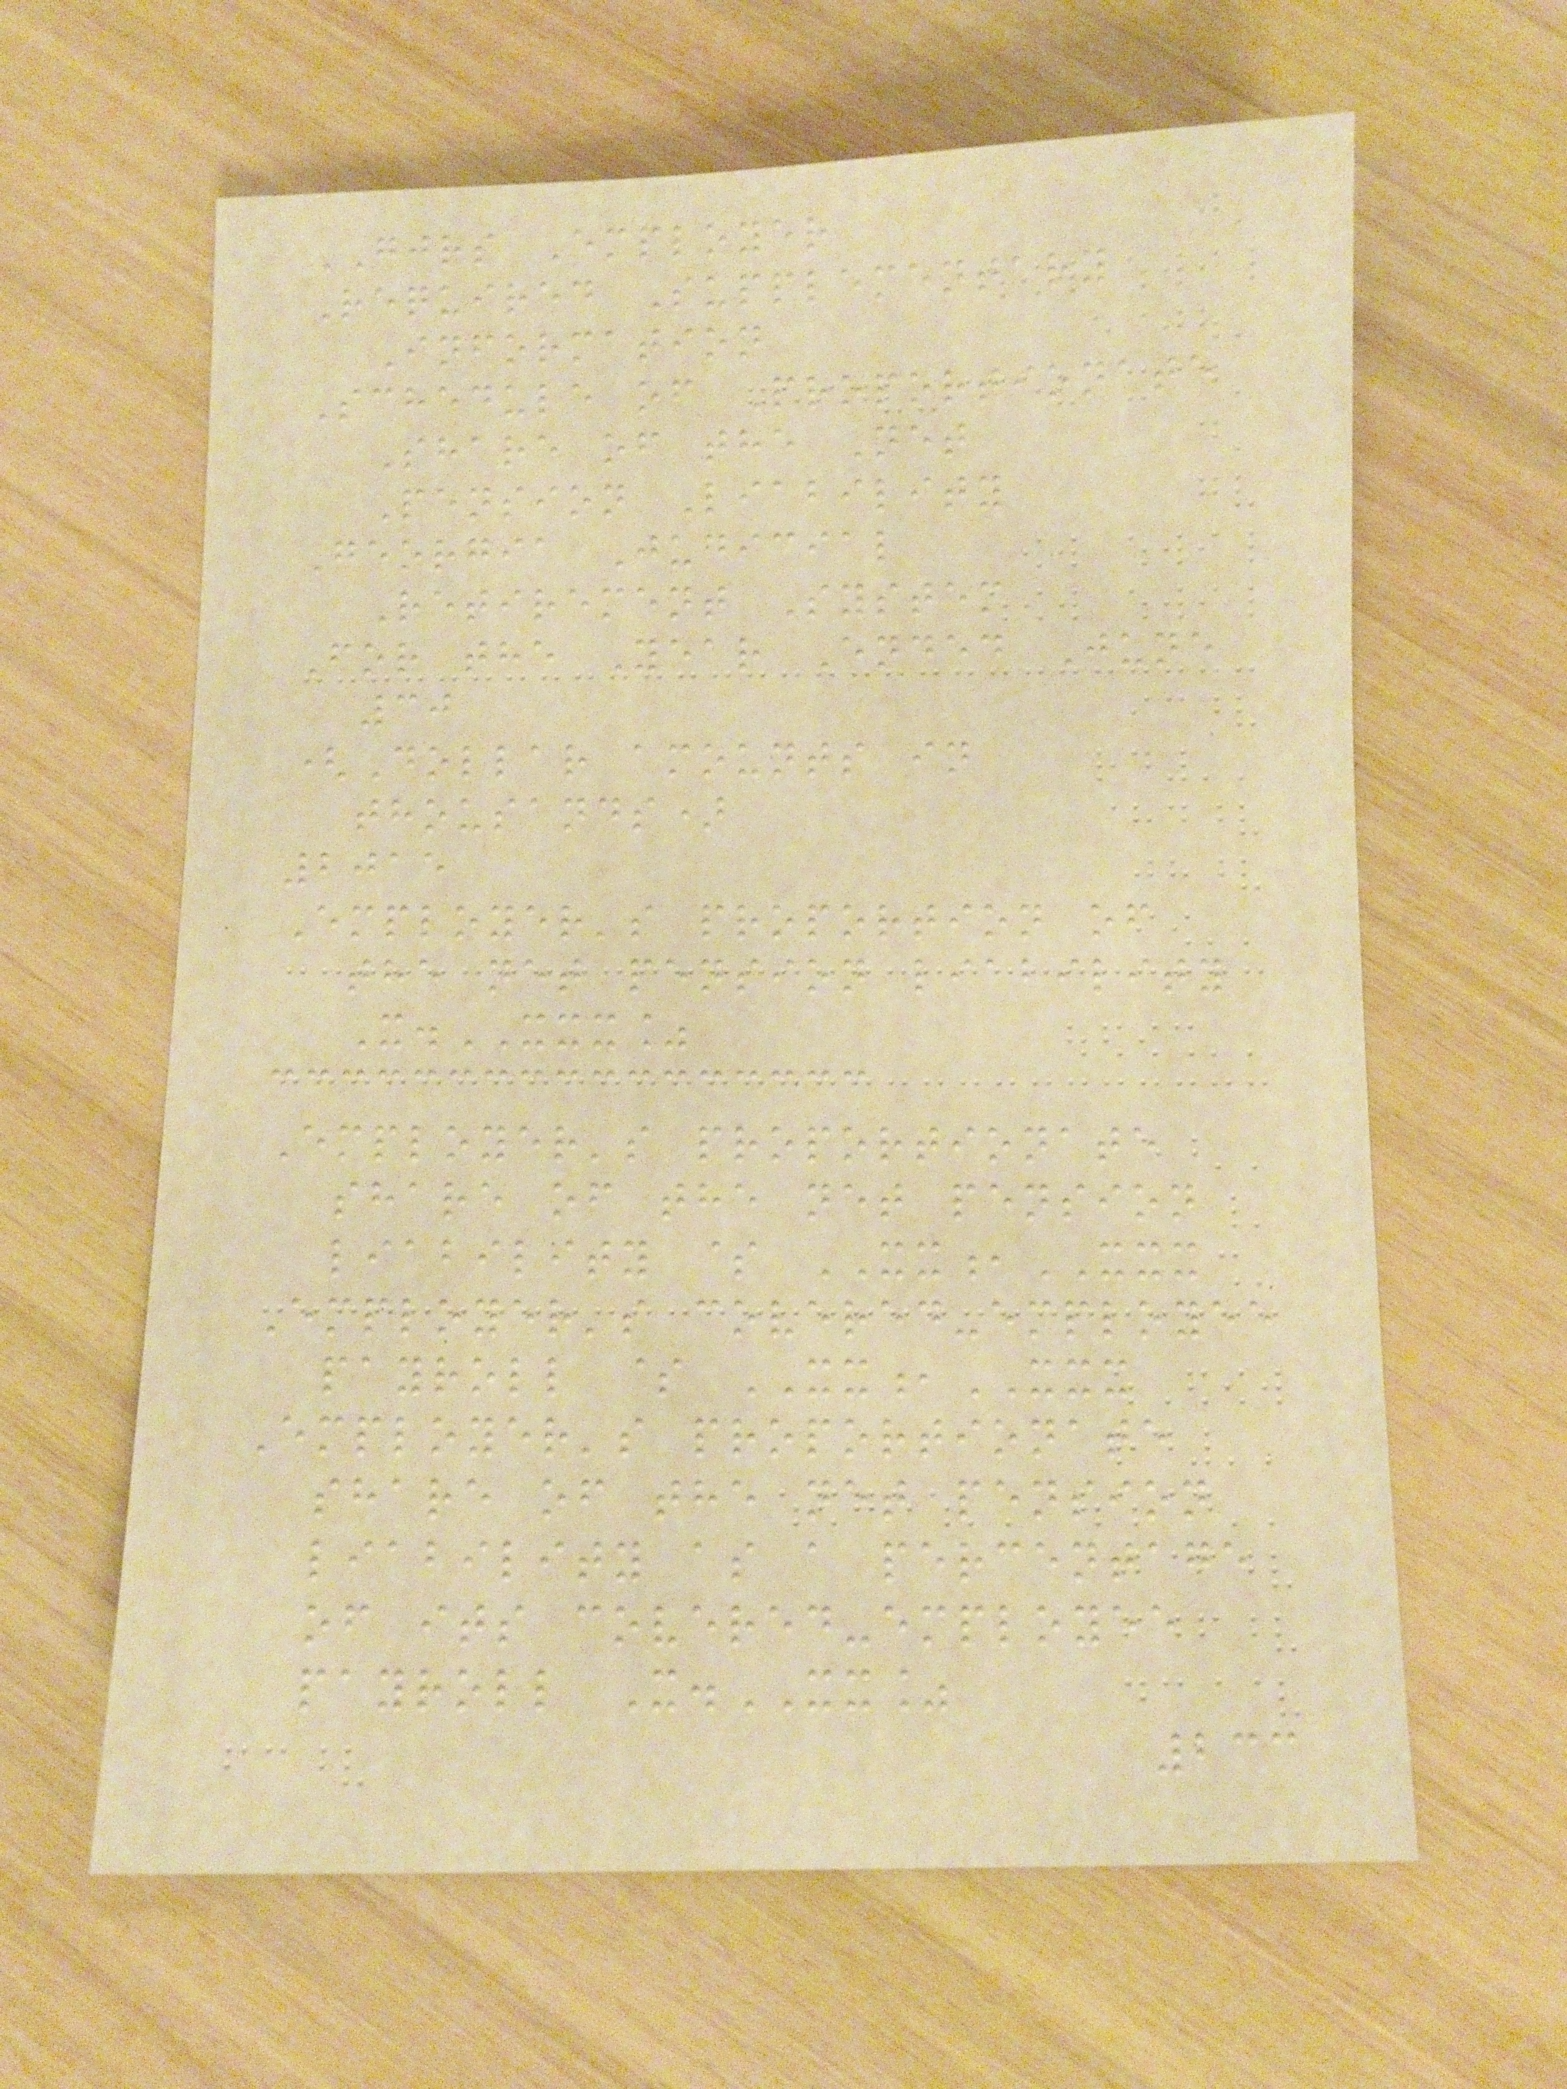GJRS Employer
Required Supplementary
Information
Schedule of Proportionate
Share of the Net
Pension Liability
Georgia Judicial
Retirement System
For the Year Ended June
30
(Dollar amounts in
thousands)
2015
Employer's proportion of
the net pension liability
X.XXX%
Employer's proportionate
share of the net pension
liability $ XX,XXX
Employer's covered-employee
payroll $ XX,XXX
Employer's proportionate
share of the net pension
liability as a percentage
of its covered-employee
payroll X.XX%
233
